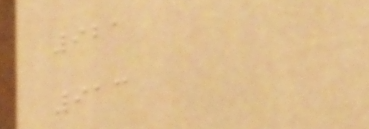921
913
